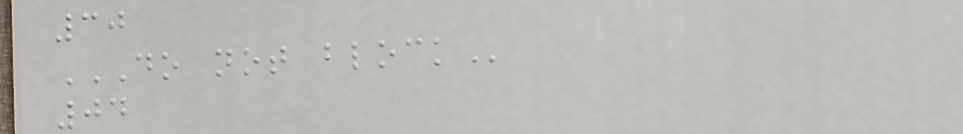30
DO NOT BLOCK
04
